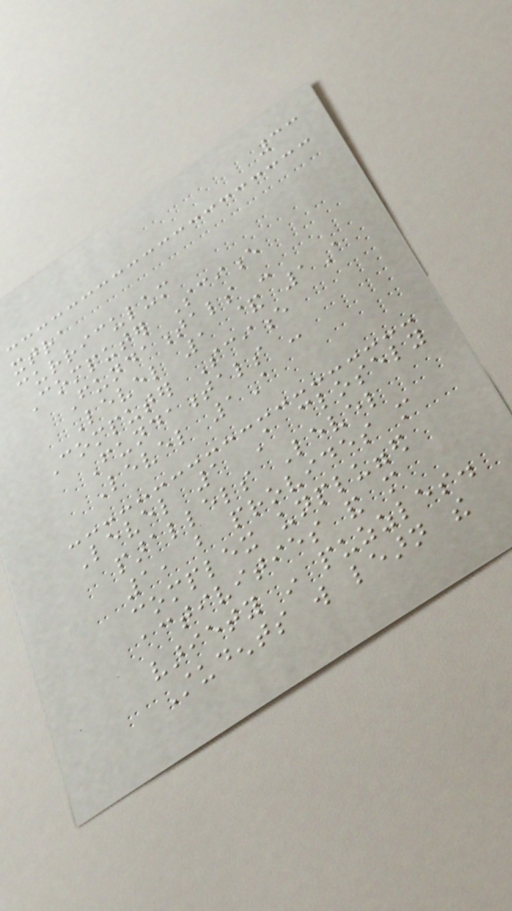33
xtra
curriculum
Computer Science
Fundamentals -
Level 1 & 1A
Computer Science
Fundamentals -
Level 1A
Level 1 A closely
parallels Level
1, but provides more
complex unplugged
activities and more
variety in puzzles.
Students will learn the
